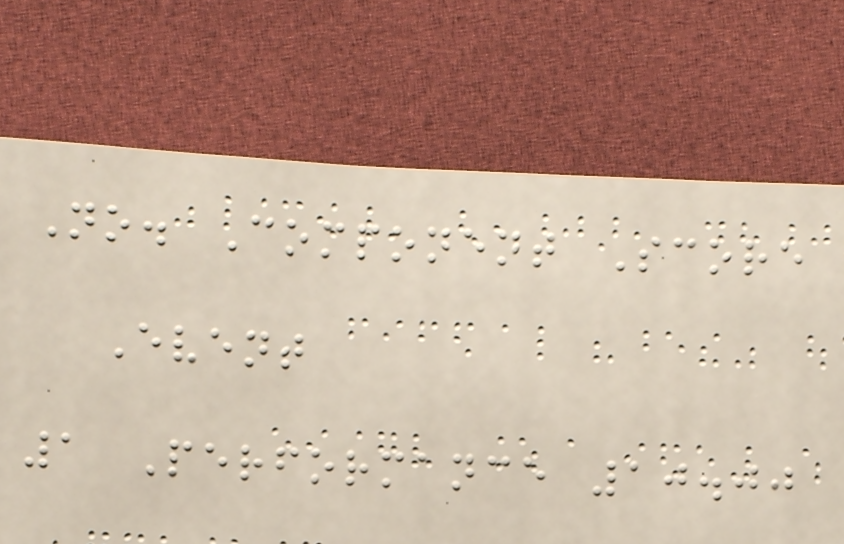No. Component Score
Event
1 Performance 10.00
